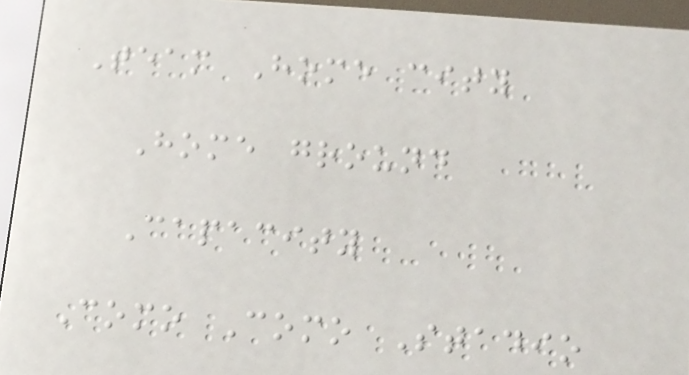Team Home city
Home ground
Capacity
Como Como Stadio
